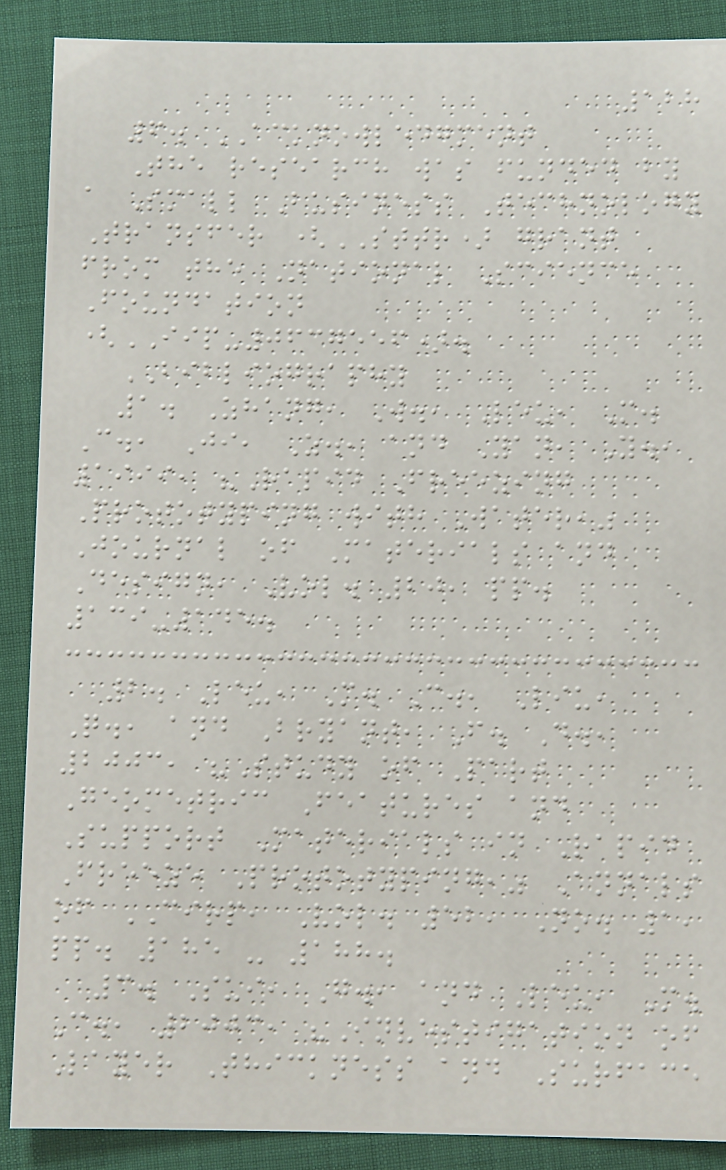128
6. ACKNOWLEDGMENT
The research was funded by
a Small Business Technology
Transfer (STTR) grant
from the National Science
Foundation
(IIP-0637556).
BIBLIOGRAPHY
1. Zhang, W., Leu, M.
C., Ji, Z., and Yan, Y.,
1999, "Rapid Freezing
Prototyping with Water,"
Journal of Materials and
Design, Vol. 20, pp.
139-145.
2. Leu, M. C., Liu,
Q., and Bryant, F. D.,
2003, "Study of Part
Geometric Features and
Support Materials in Rapid
Freeze Prototyping," Annals
of CIRP, Vol. 52, No. 1,
pp. 185 - 188.
3. Sui, G., and Leu, M.
C., 2003, "Investigation of
Layer Thickness and Surface
